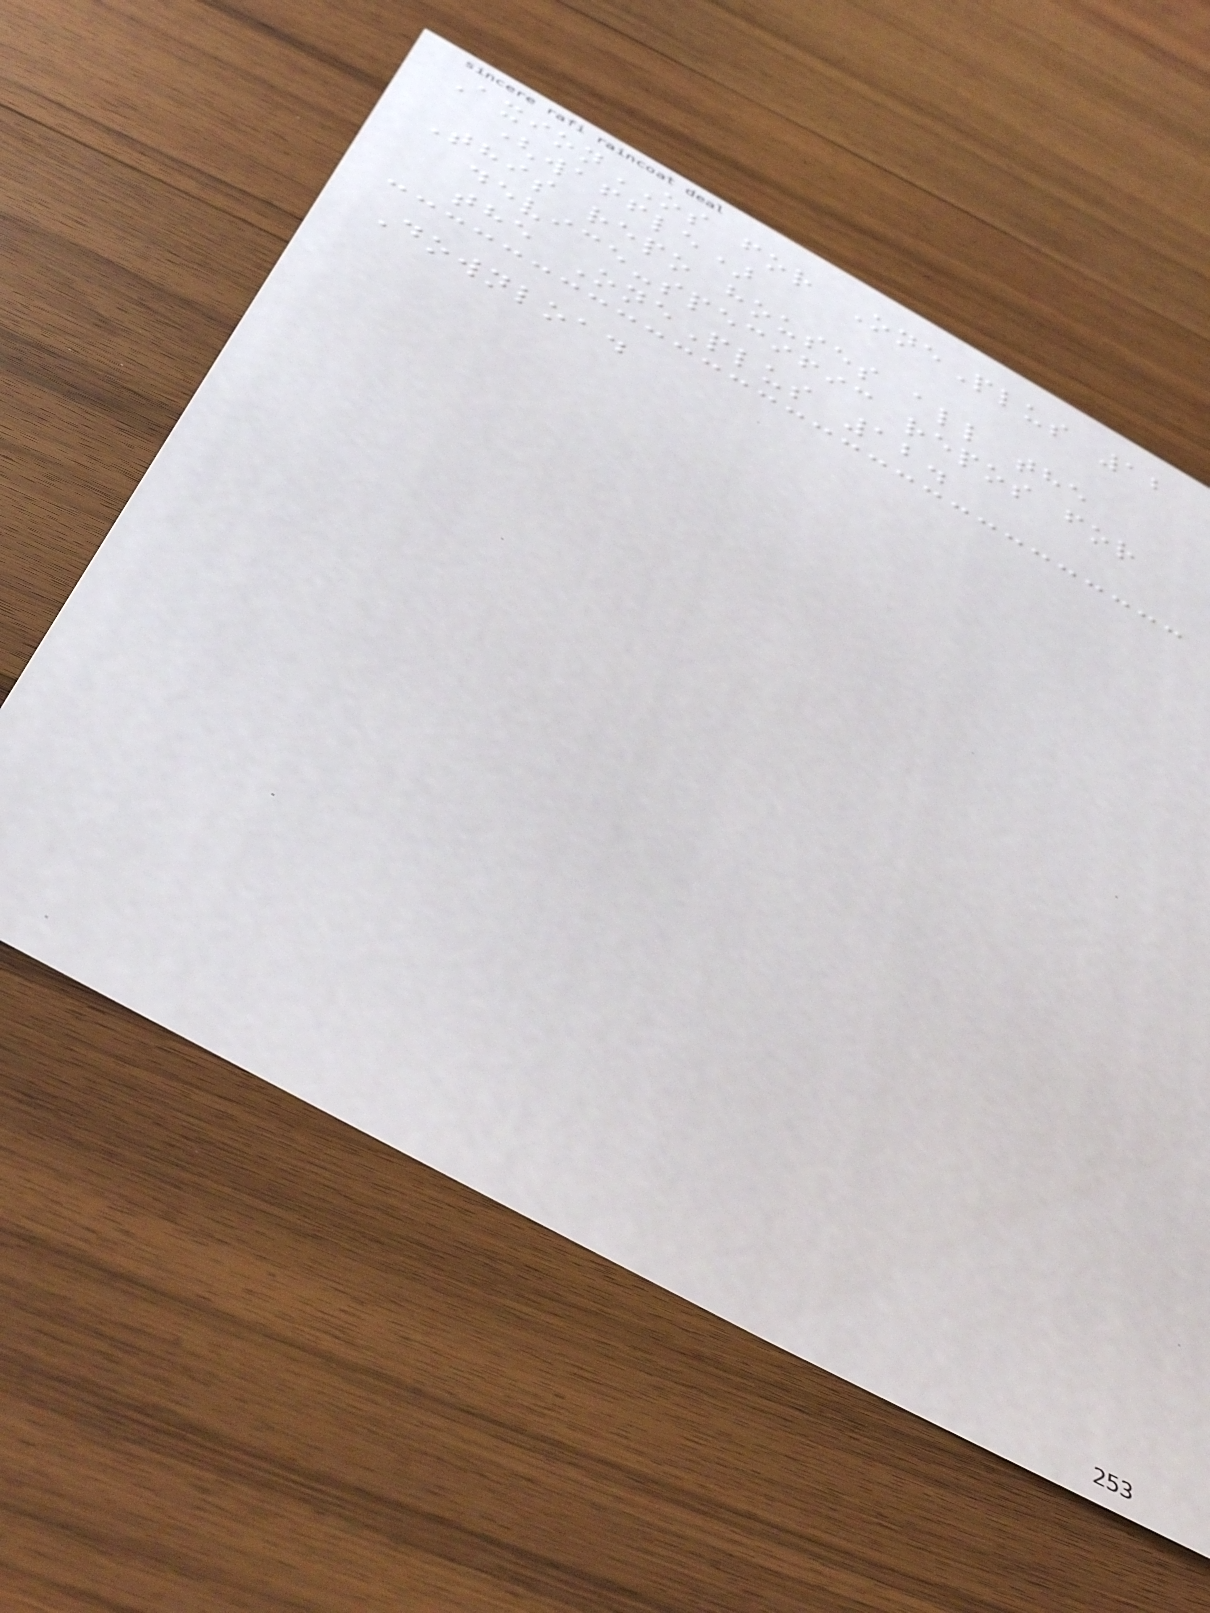AxionOS for OnePlus 12
(waffle)
This repo houses all the
device-specific repos for
the OnePlus 12.
Download
